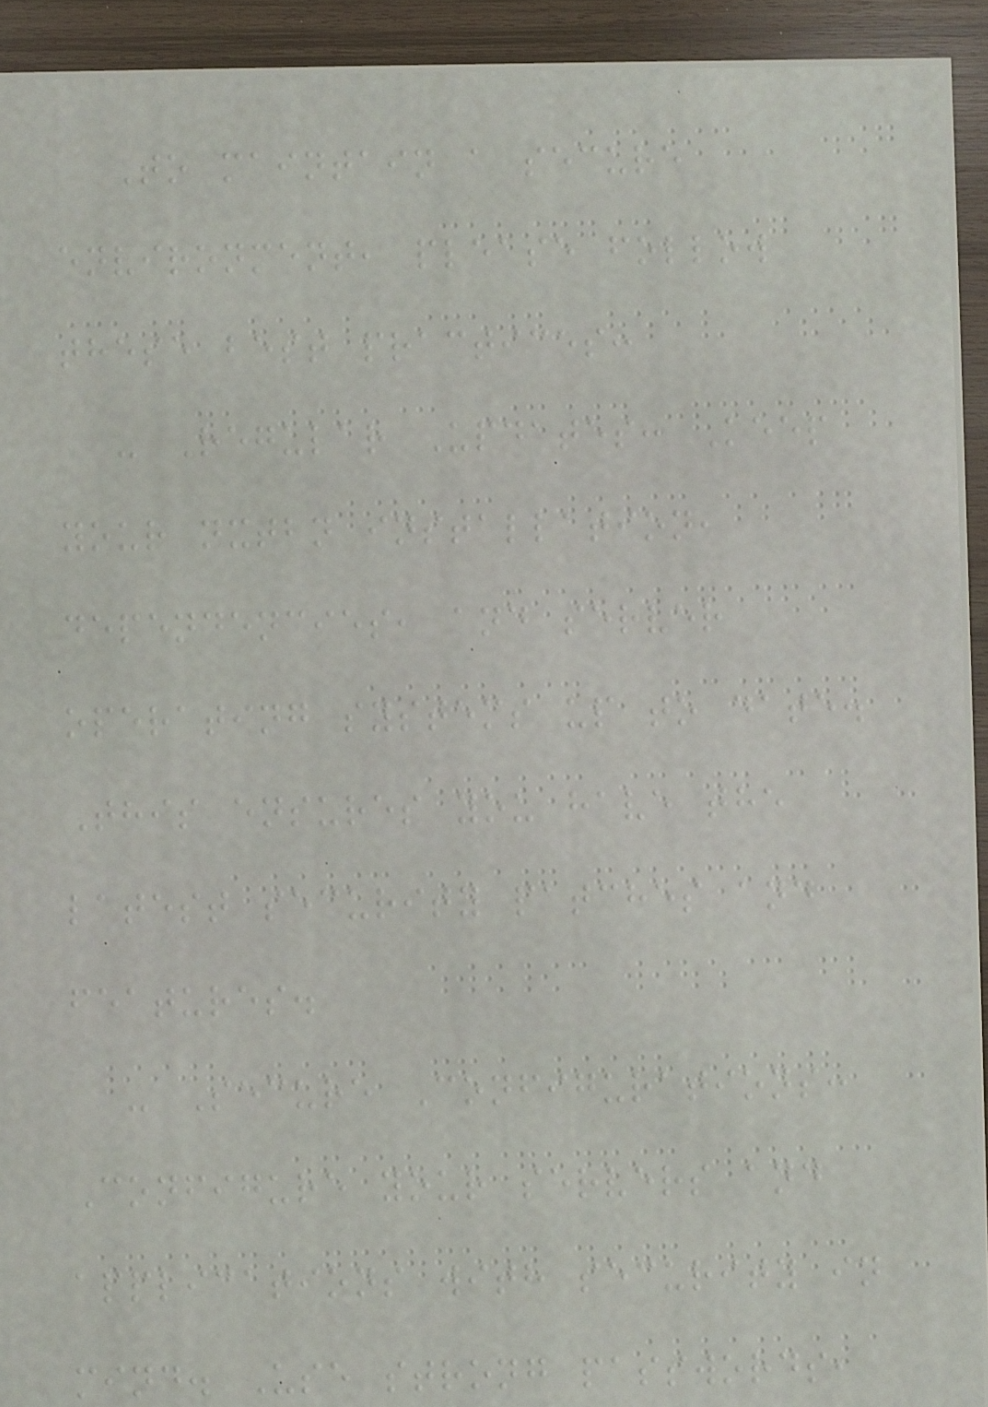To maintain a secure
environment, please follow
these best practices:
- Regular Updates: Keep
your nxtbn installation,
dependencies, and server
operating systems up to date.
This ensures you have the
latest security patches and
features.
- Secure Configurations:
Configure your servers and
applications with security in
mind. Use strong passwords,
